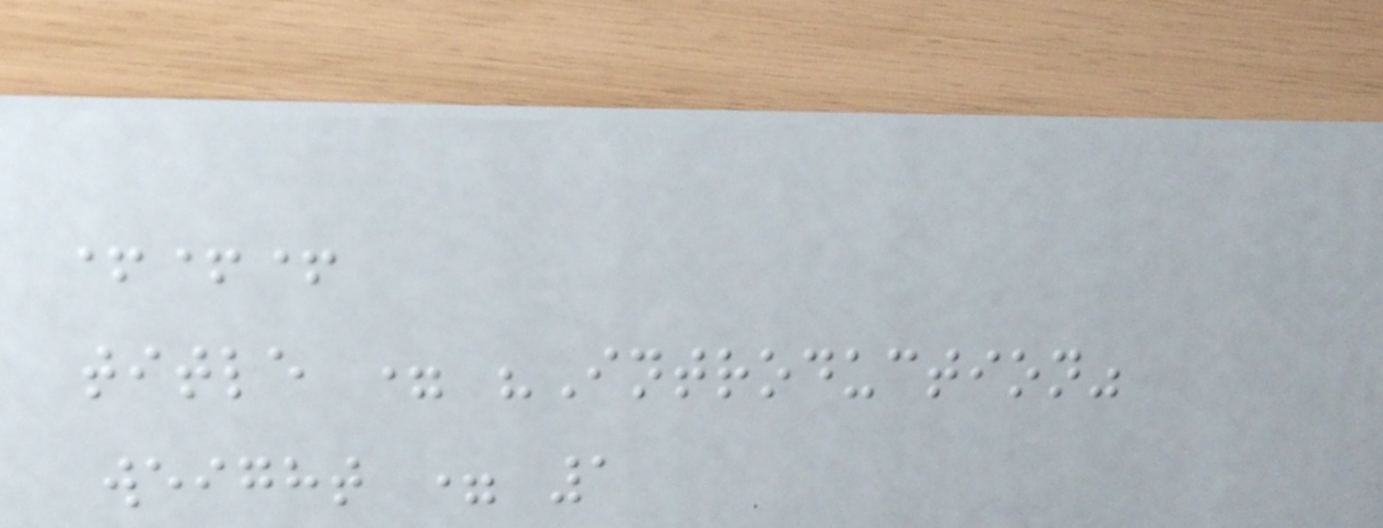+++
title = "Introduction"
weight = 1
